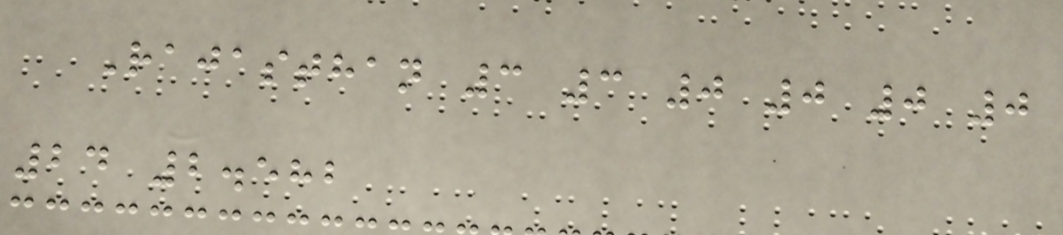Rajasthan 3 3 0 0 0 0
24 2.582
